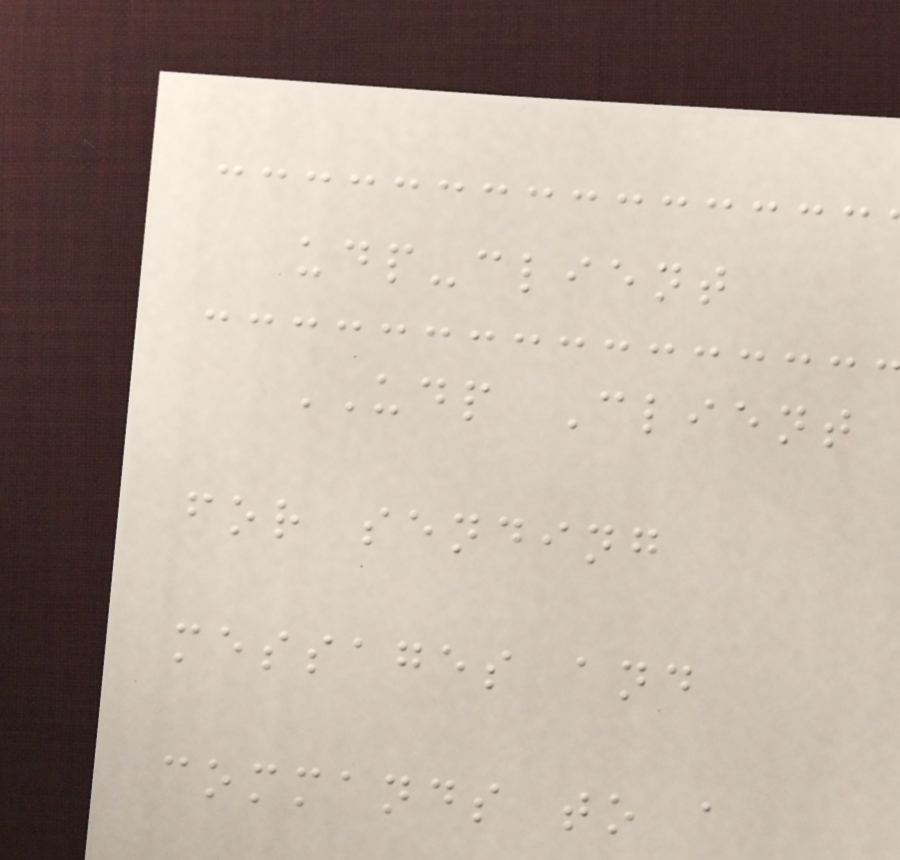udp-client
UDP Client
for sending
messages and
commands to a
